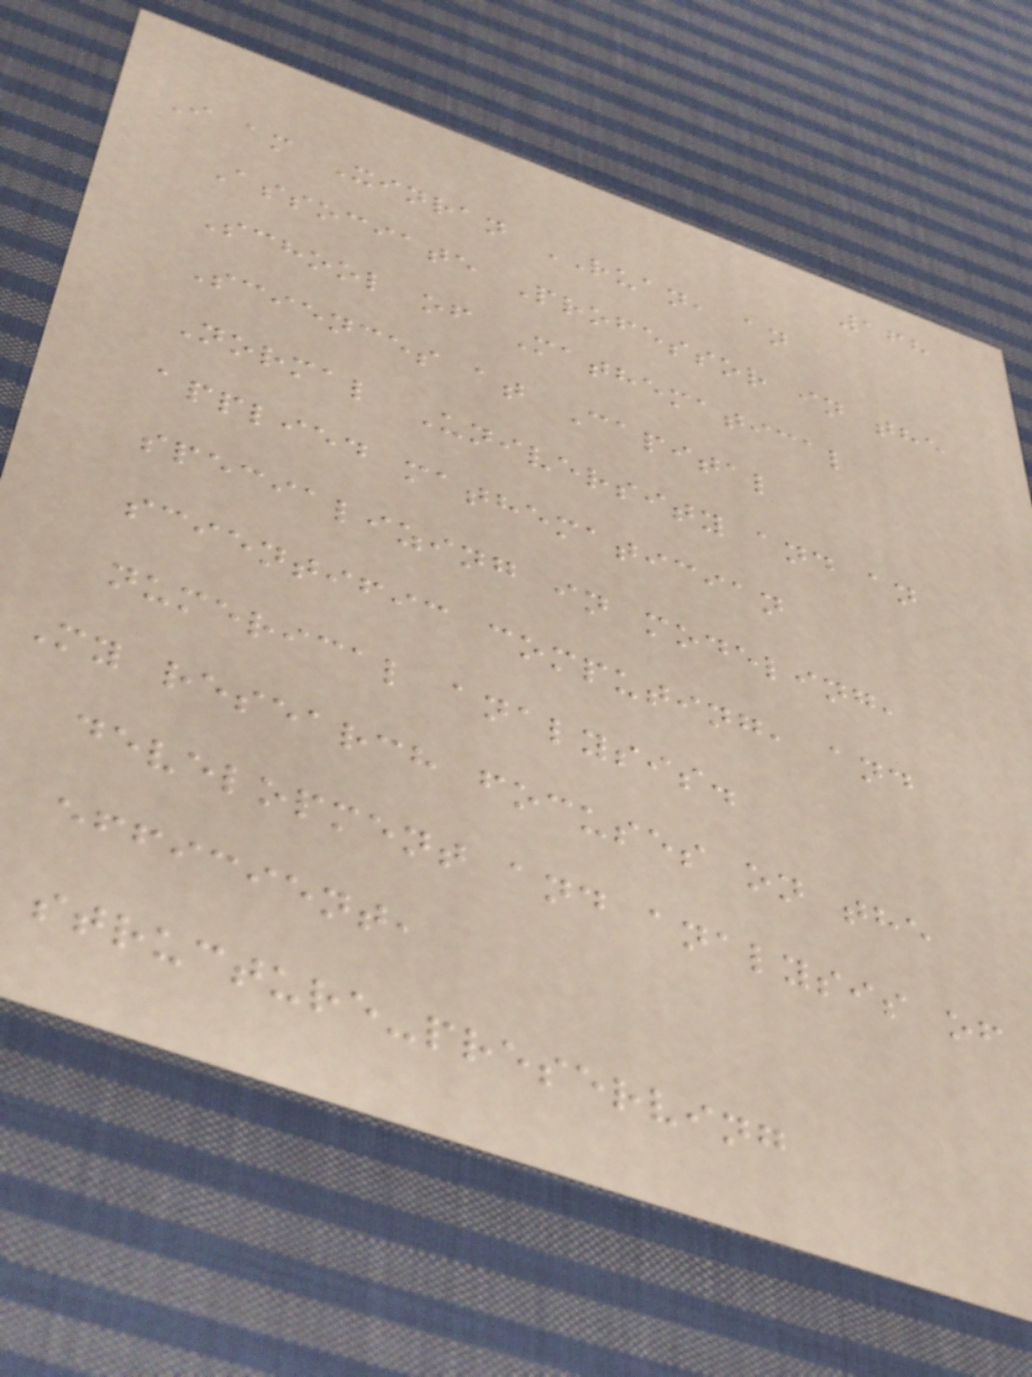168
I am Xinran RUAN, an
Associate Professor in the
School of Mathematical
Sciences at Capital
Normal University and an
applied mathematician
specializing in modeling,
scientific computing, and
numerical analysis.
My research focuses on the
development and analysis of
efficient,
structure-preserving
